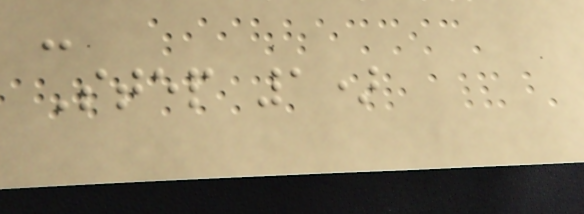-
Step 1)
